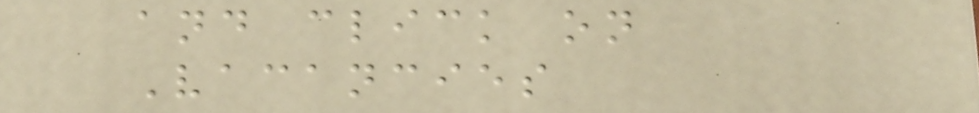and click on
Vacancies
